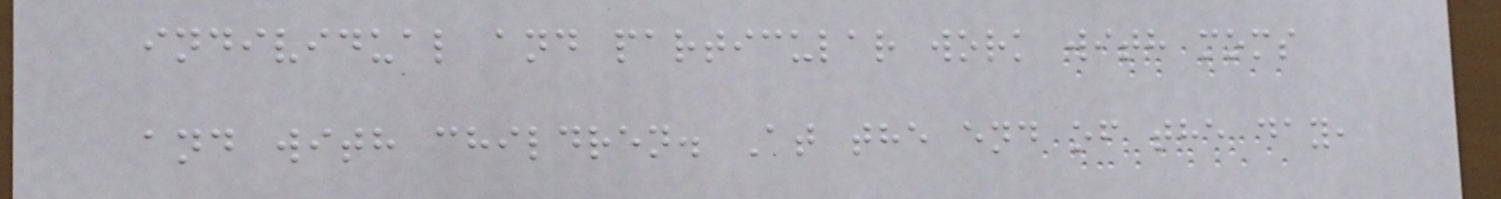individual and particular work with moms
and with children. At the end of the day,
